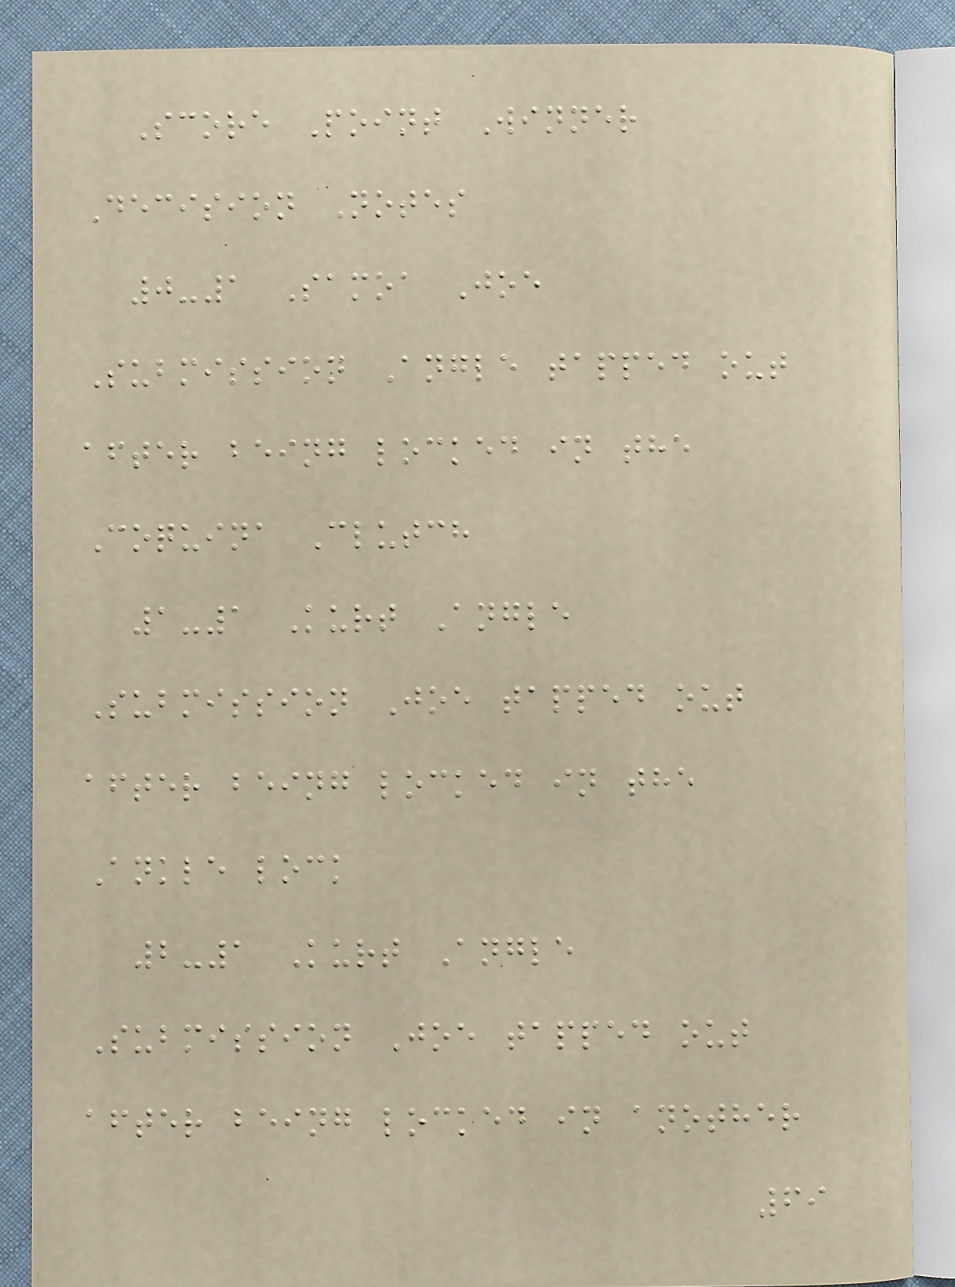Score Point Winner
Decision Notes
0-1 Samoa Joe
Submission Angle tapped out
after being locked in the
Coquina Clutch
1-1 Kurt Angle
Submission Joe tapped out
after being locked in the
Ankle lock
2-1 Kurt Angle
Submission Joe tapped out
after being locked in another
69
